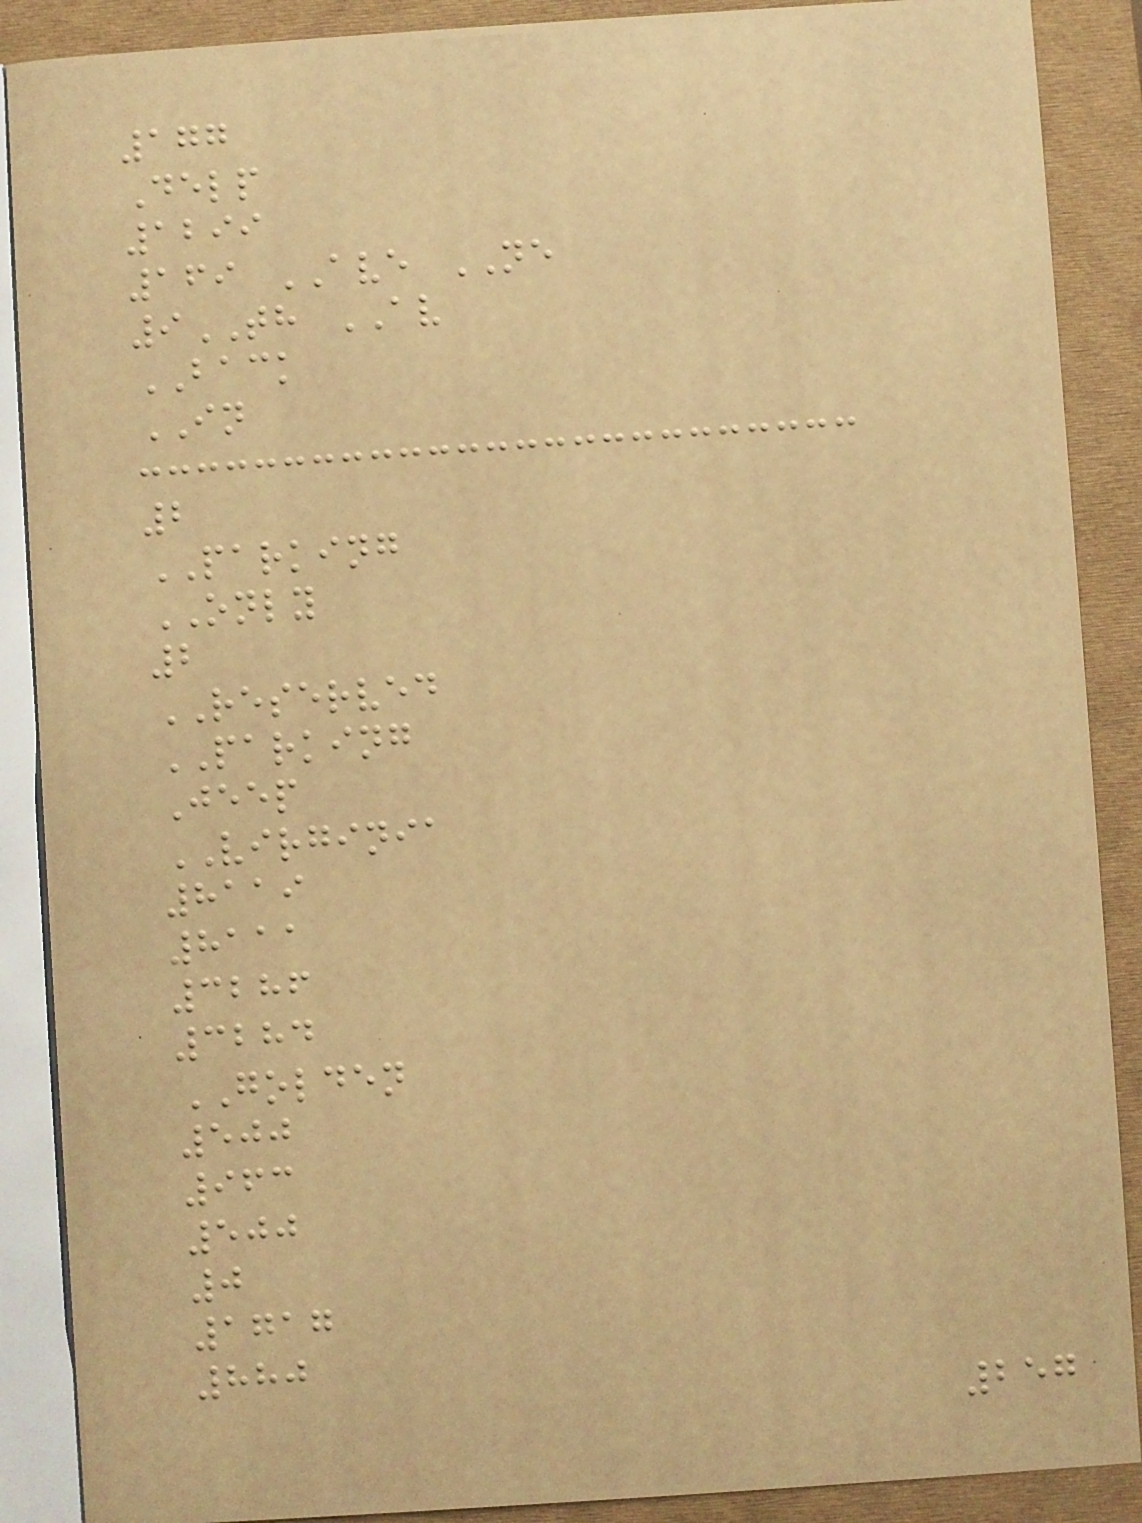177
Delp
1299
169 AVE NE
9TH AV
BACK
IN
2
PARKING
ONLY
2
RESERVED
PARKING
Jeep
VIRGINIA
8119
8111
3286
3284
GOLDEN
500
963
500
0
1717
880
257
